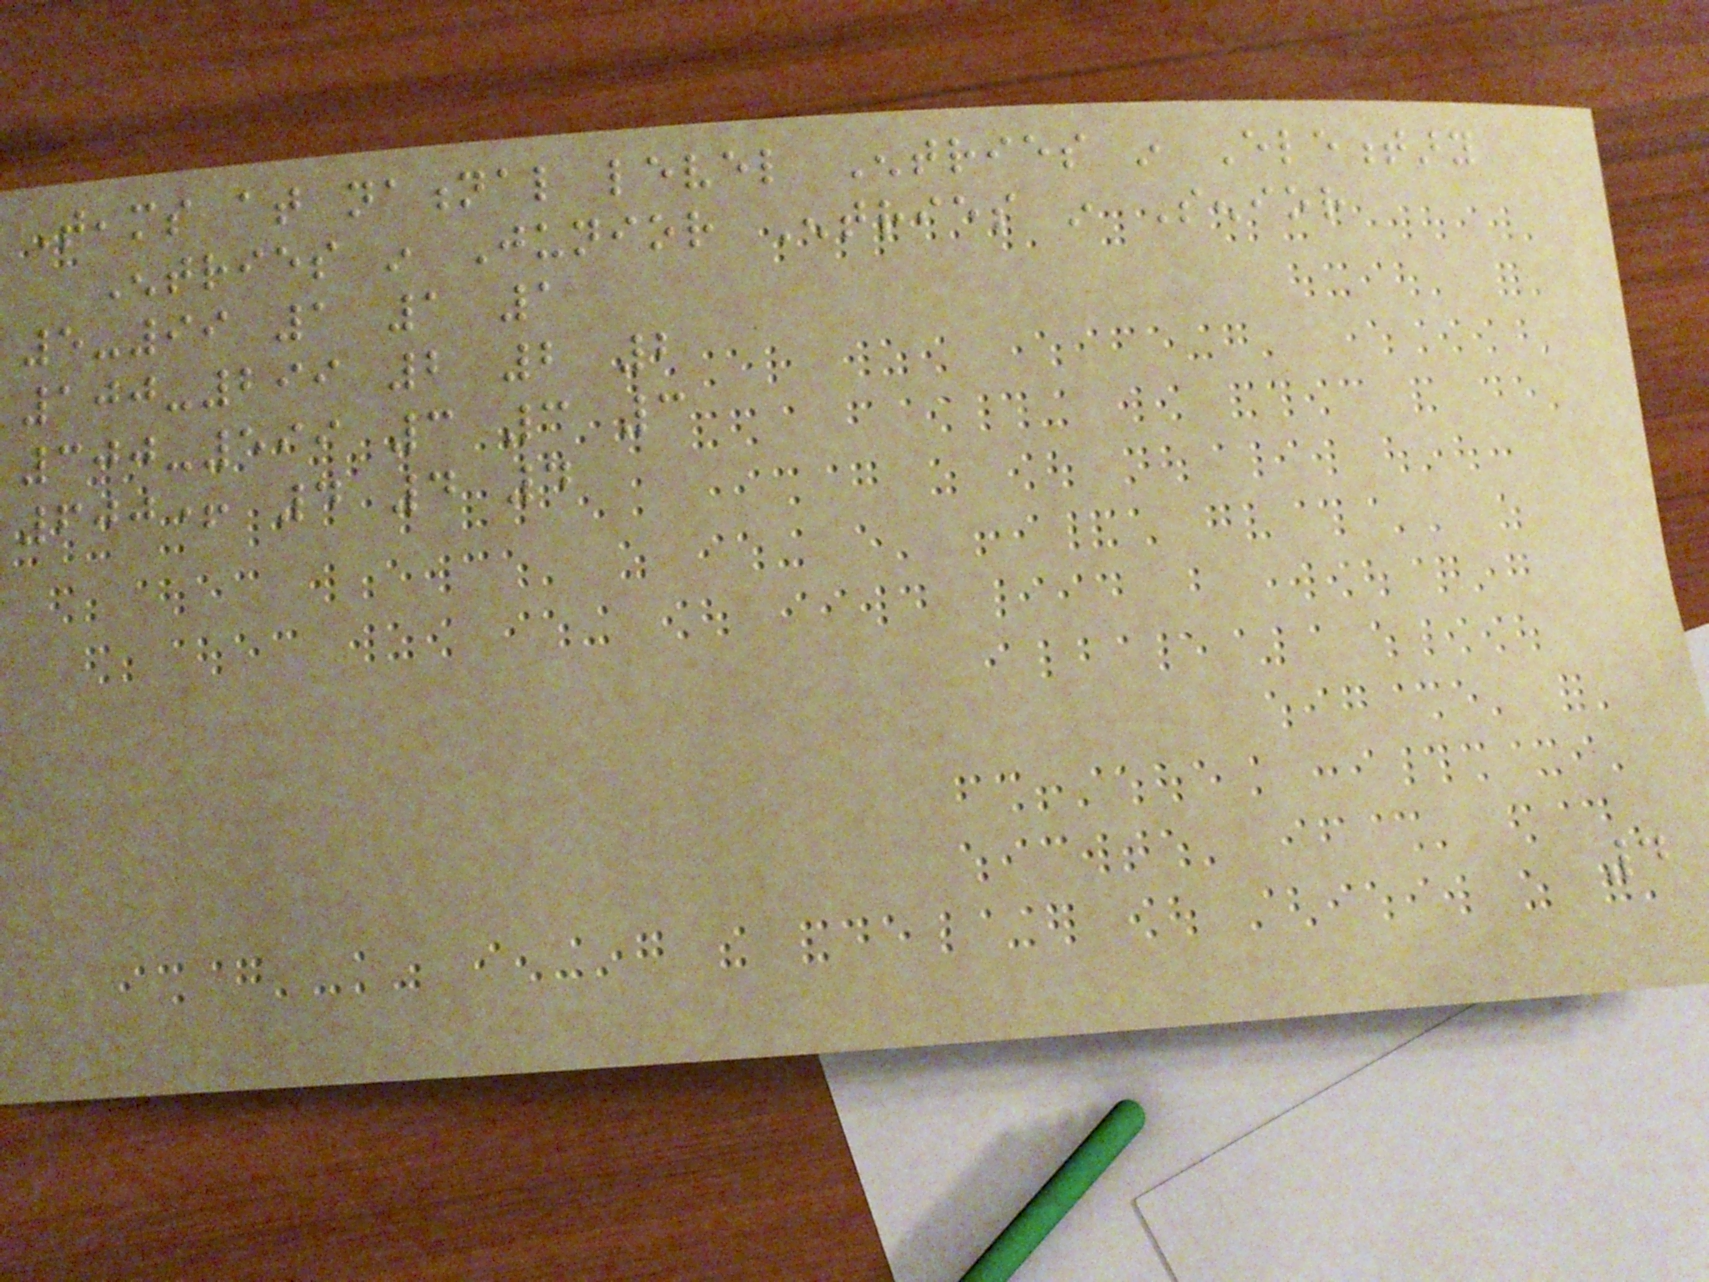Teams at national level Entries in Elementary
Entries in Junior Entries in Senior
5-99 1 1 1
100-299 2 2 2
300-599 3 3 3
600+ 4 4 4
4
